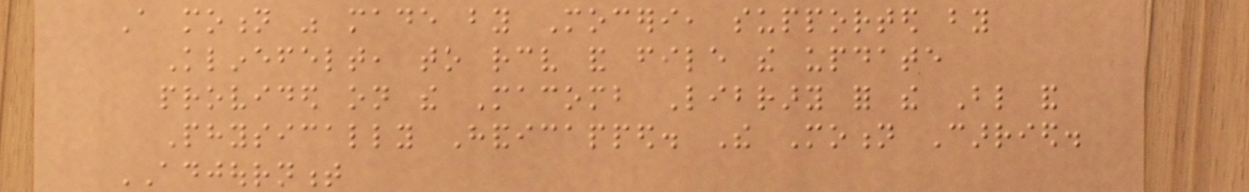A motion was made by Moceri, supported by
Klinefelt, to receive and file the update
provided on the Macomb Library for the Blind and
Physically Handicapped. The Motion Carried.
ADJOURNMENT
